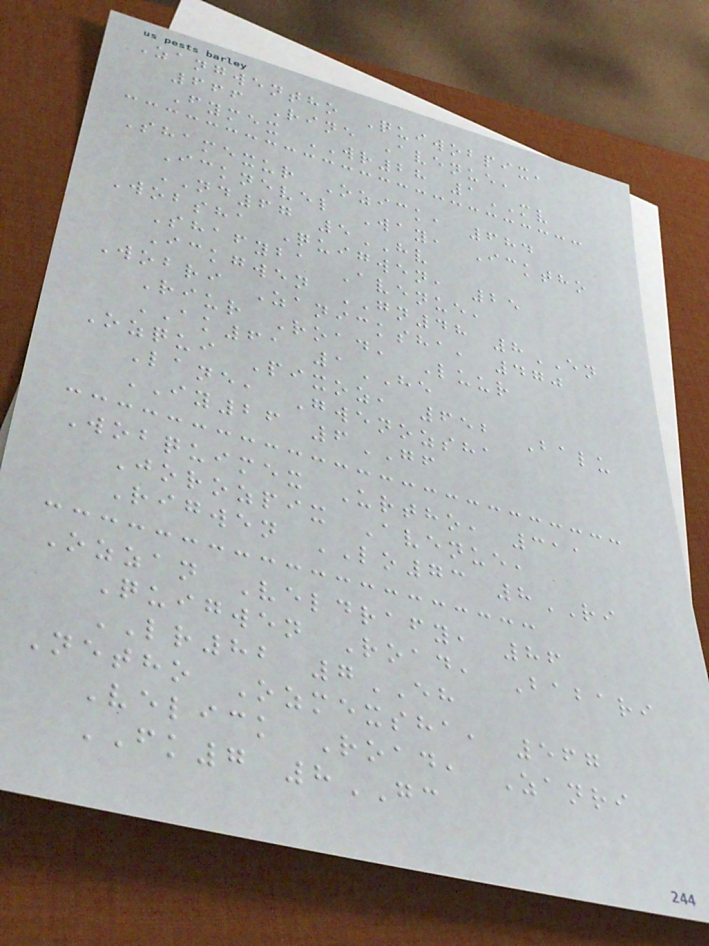Zangwentho Quiwobpix,
666 Rine Avenue,
Fymex WR28 1MV
Shamexur Ozick, 684
Icknevel Way, Icktho
ND67 5HV
Wobsha Quigwen, 25
Shafyba Avenue,
Ickgwen GN48 8EN
Wobri Zanicksha, 470
Riur Road, Luur
AK61 1HE
Ozqui Pixoz, 652 Balu
Lane, Gwenozsha
IY26 6GF
Wobquimex Urtho, 311
Jorozpix Avenue,
Rigwen LO73 8RI
Ozzan Veldrafy, 86
Quigwen Road, Babari
LR82 7EH
Netho Ozmexsha, 567
Velick Road, Zanri
FK7 8GC
